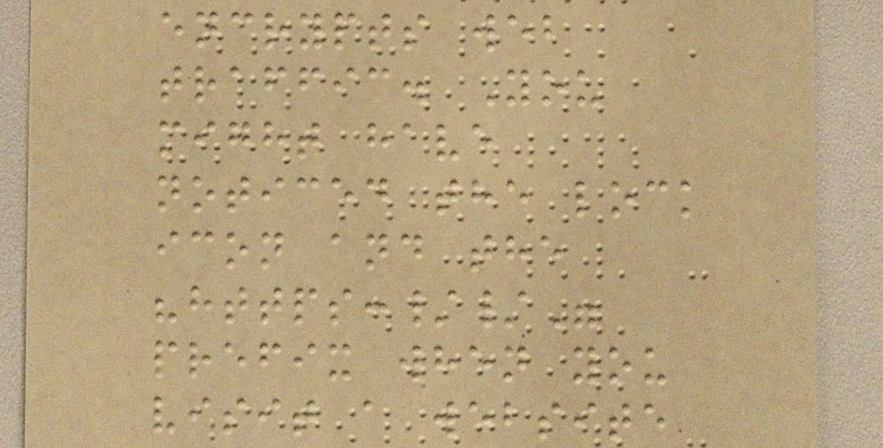encrypts web
traffic. You
might have
noticed the lock
icon and the
"https://"
prefix when you
visit a website
